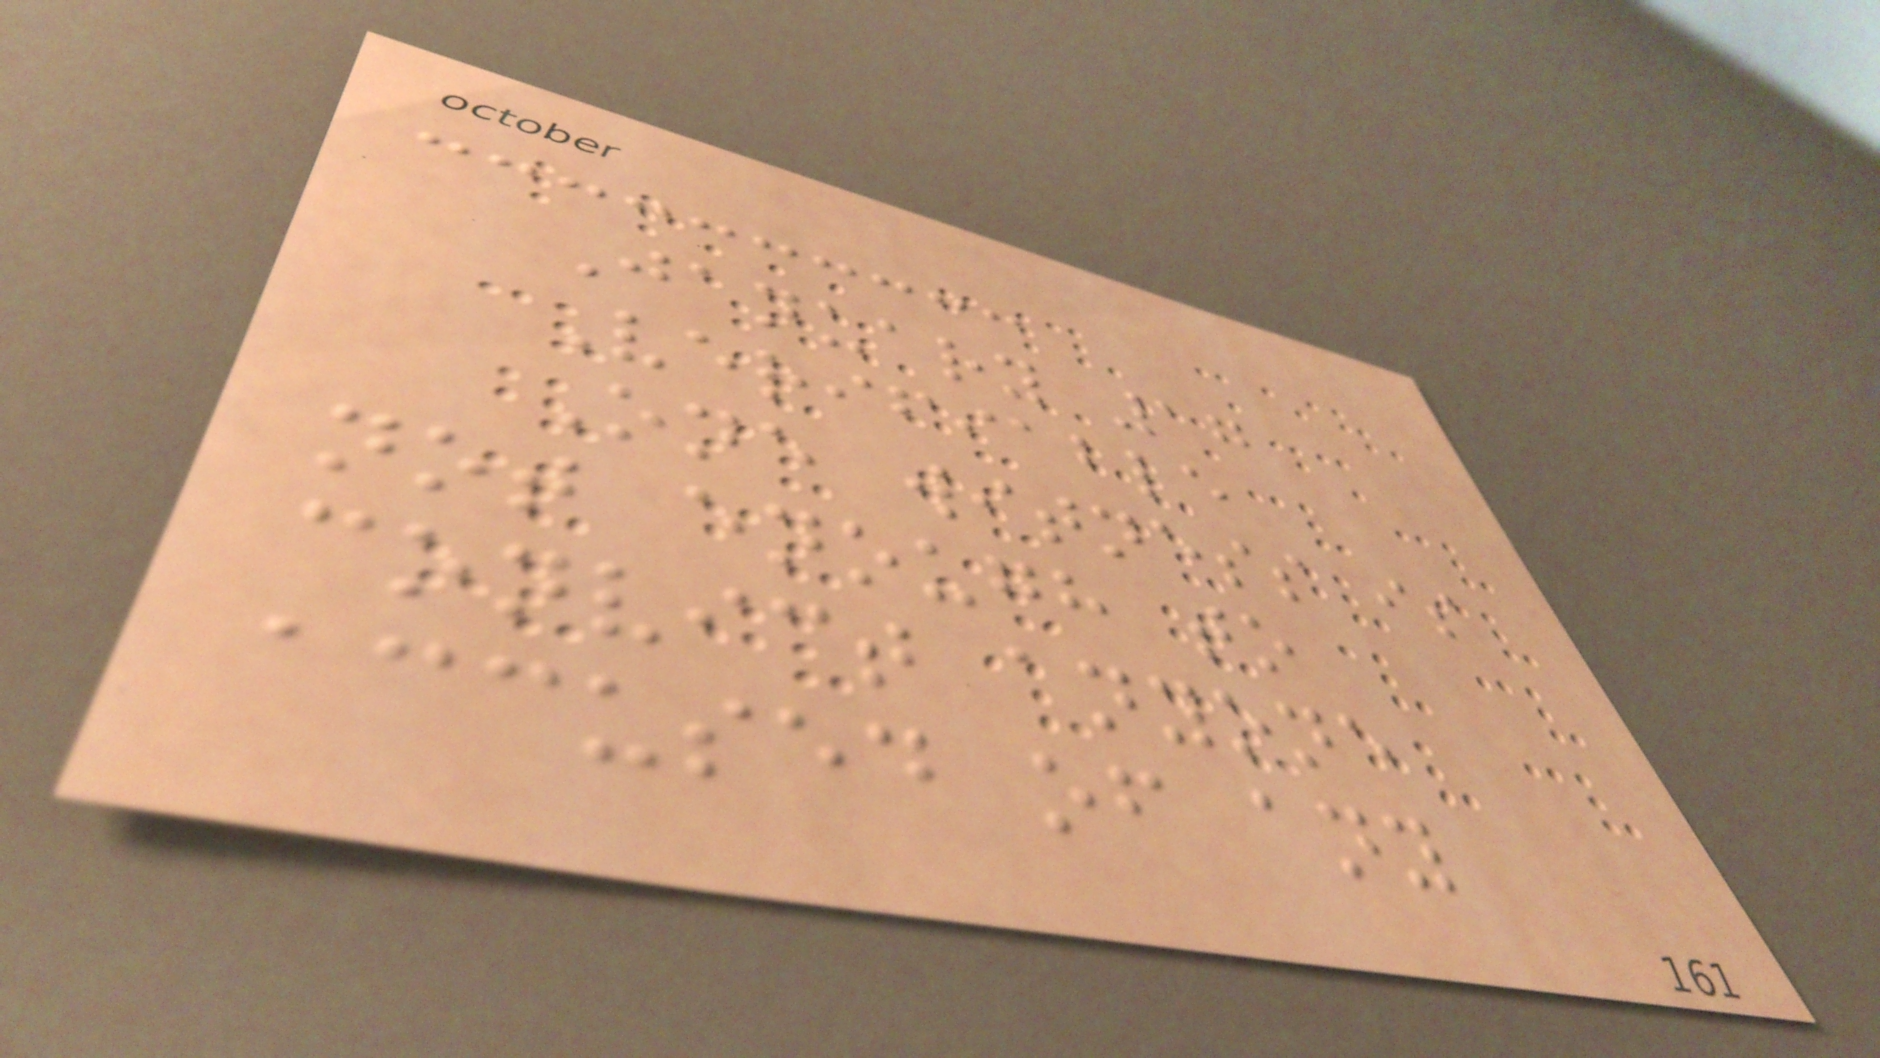January 17
Verifiable
One witness is
not enough to
convict anyone
accused of any
